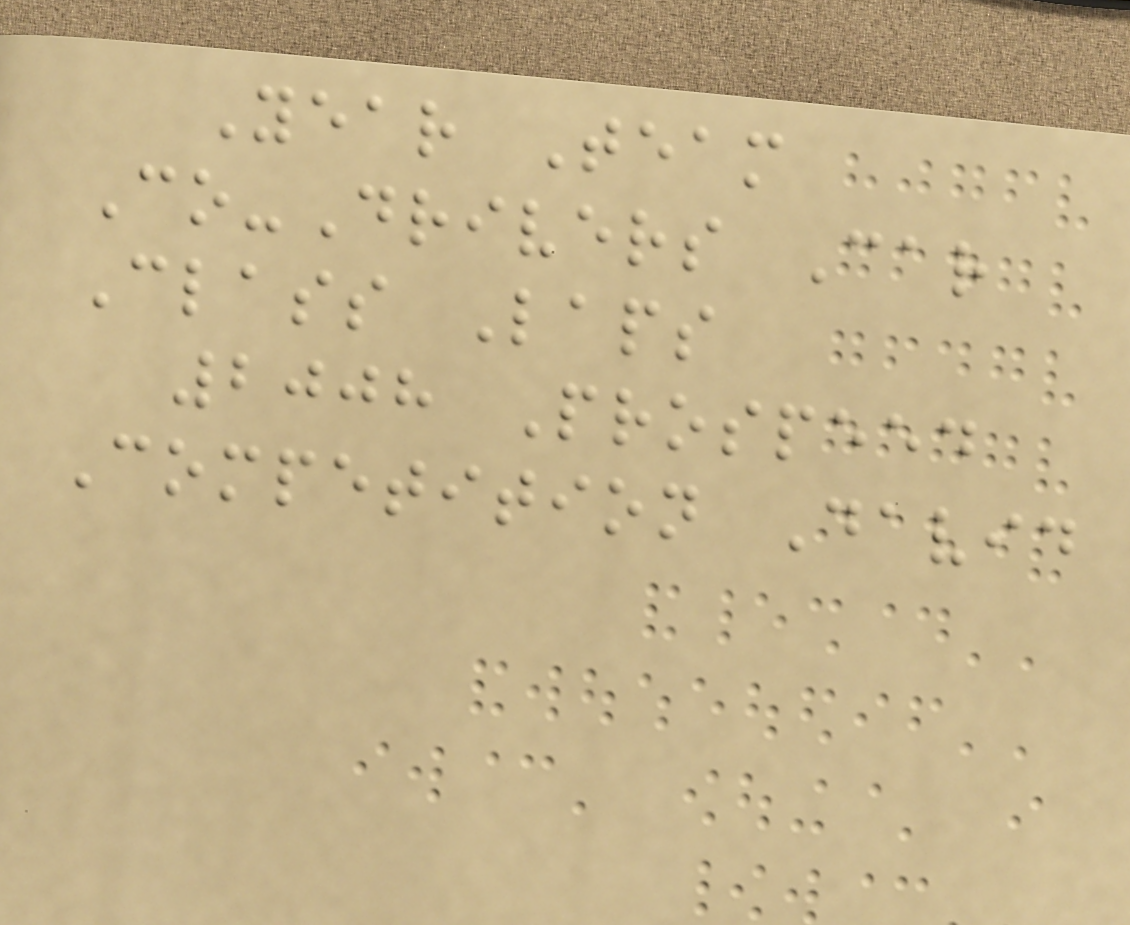Year Team
Co-Drivers Car
Class Laps
2008 Prospeed
Competition David
